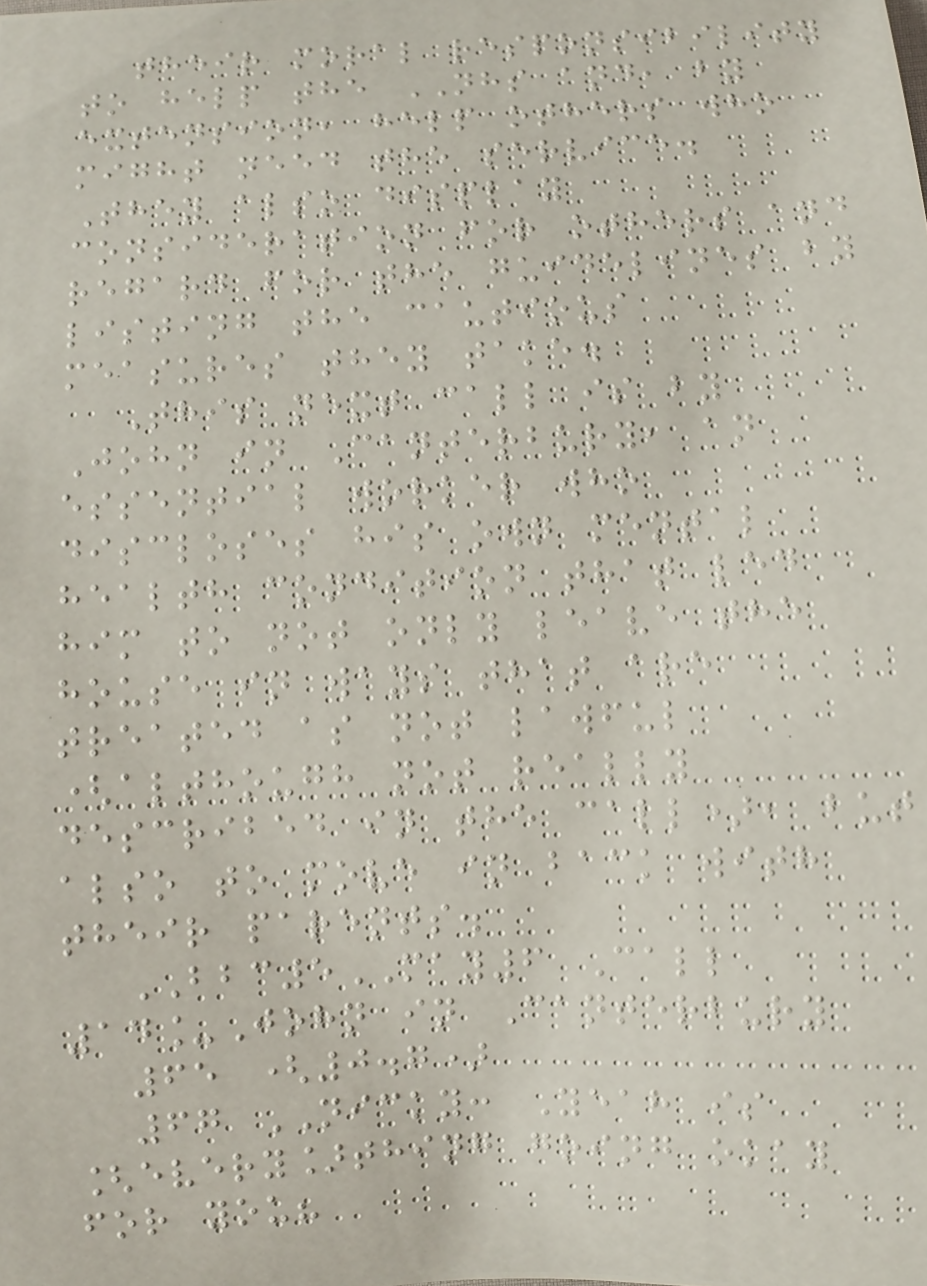their moral responsibility
to help the NHS and, by
extension, help others who
might need the service.
They also display
consideration for others and
regard for the guidelines by
listing the cautious
measures they take.
This next call is by
John in Canterbury, an
essential worker who
discloses his own mental
health condition that led
him to not only leave the
house in ways that are
treated as not lawful
(although not really
described in the call), but
also to move in back with
their parents.
BBC5MAY6 Call
14_John in Canterbury
65 (0.7)
67 NICKY: Yeah is
[every]thing going okay
for you?
